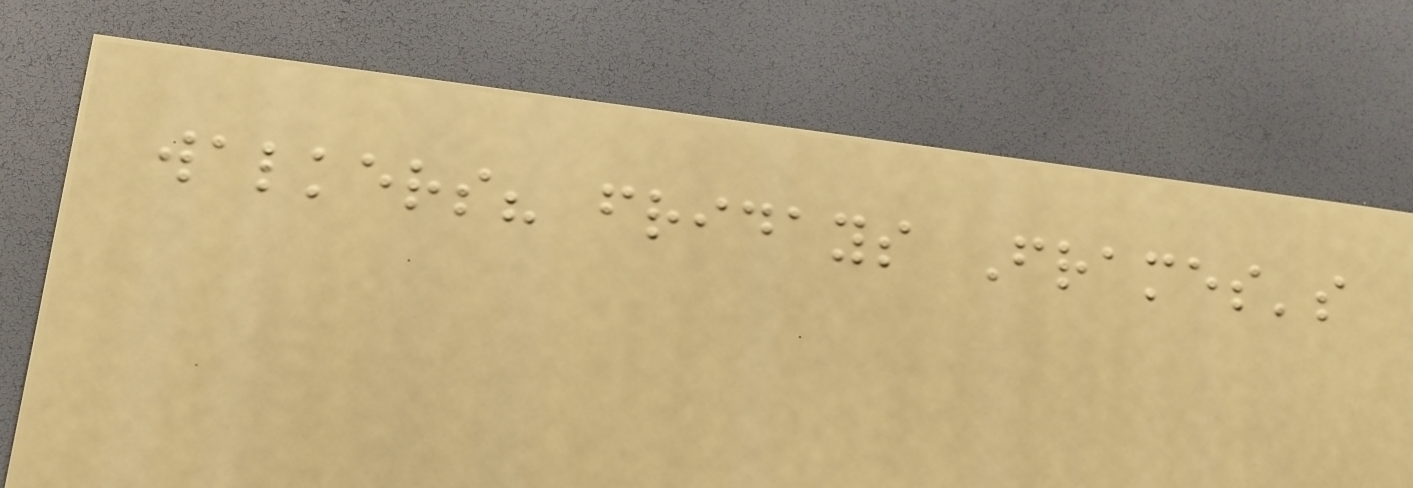walkers? fridays Frames's
